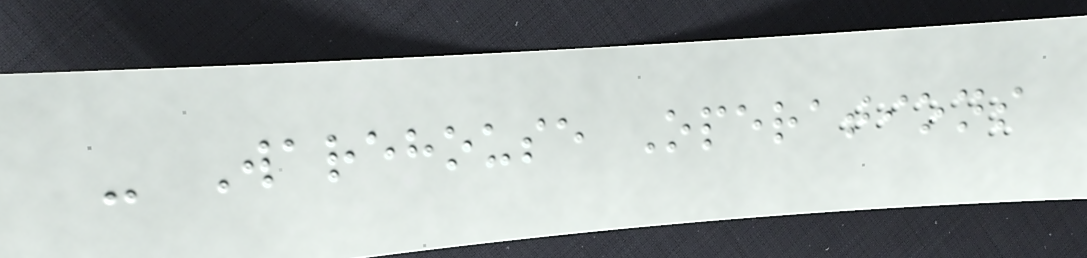- Warehouse Operations
